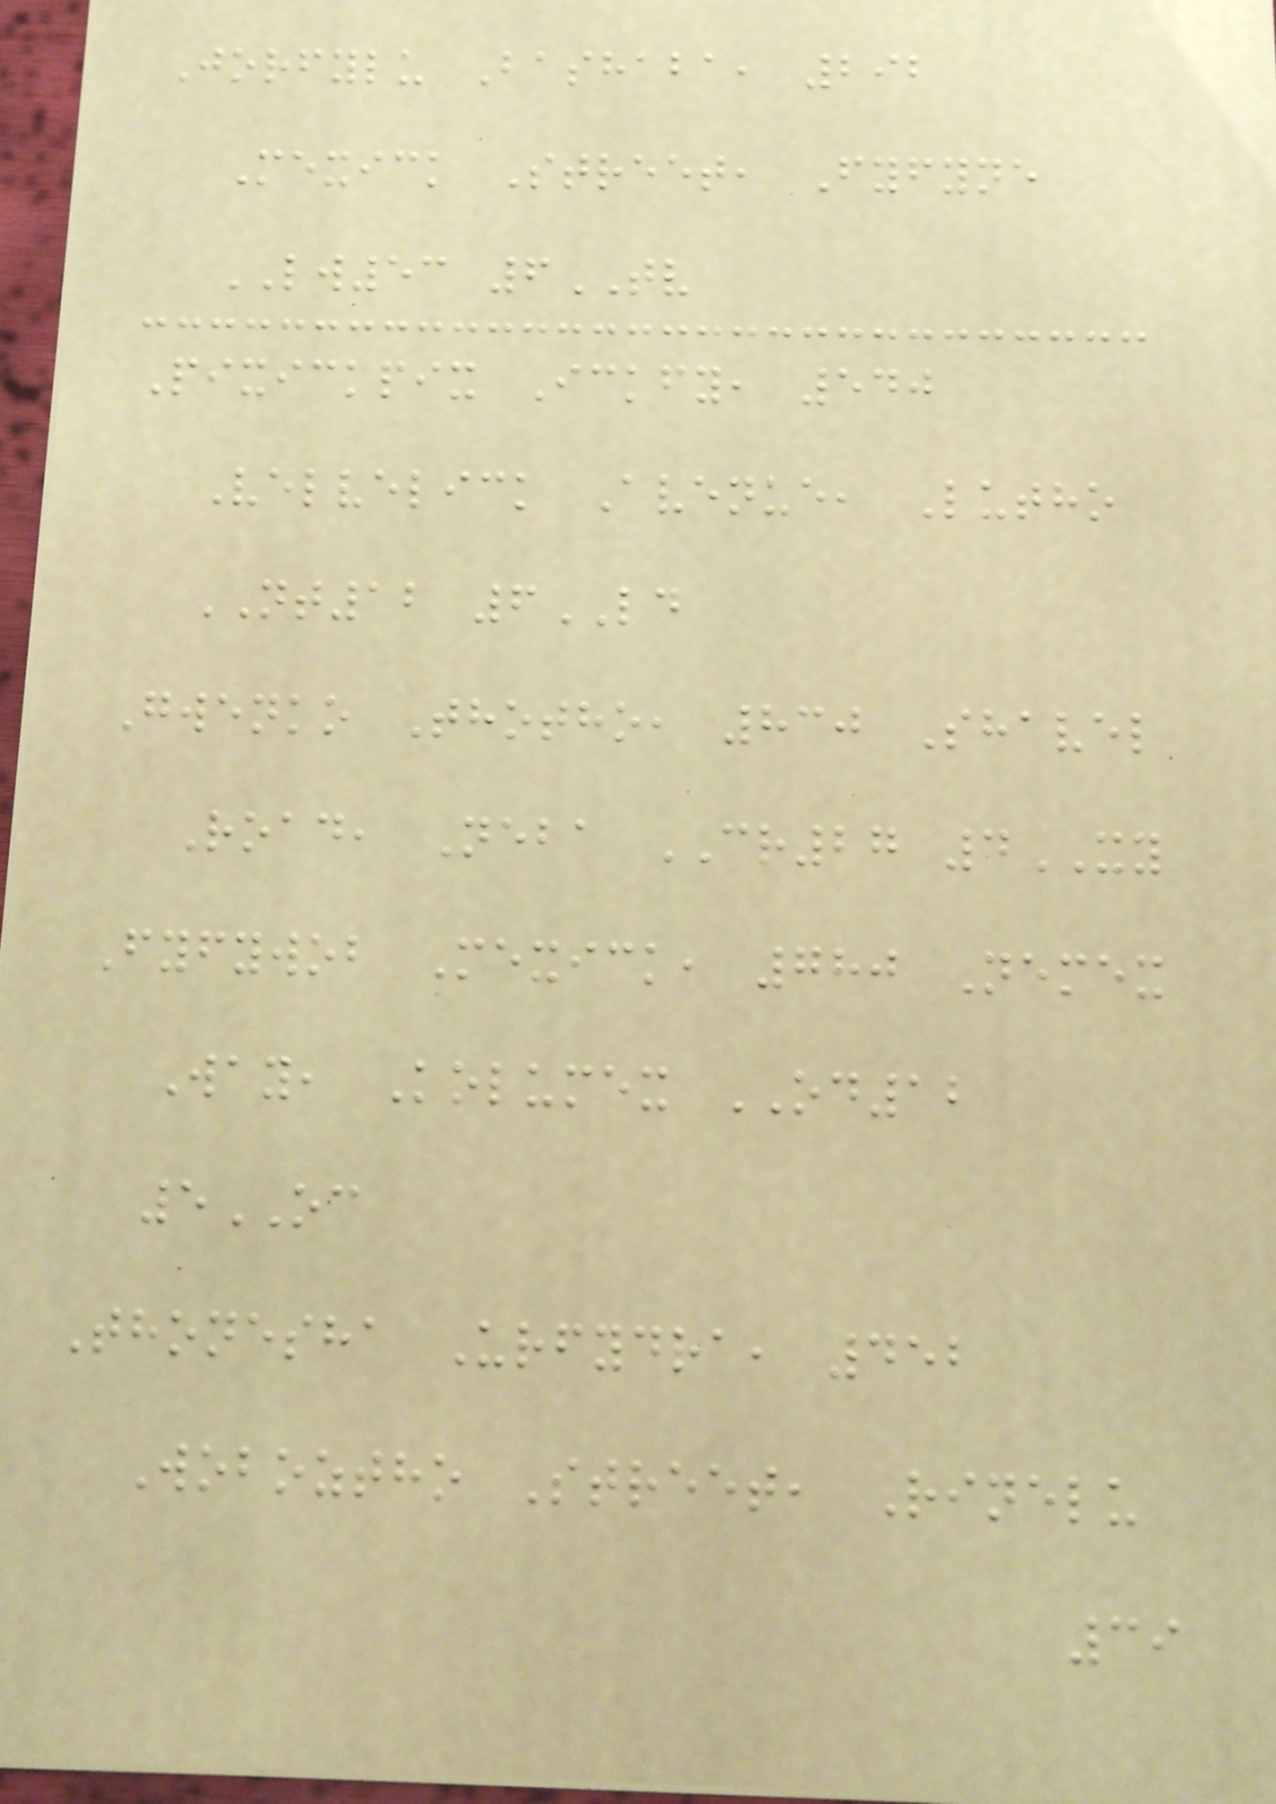Jorfylu Bashaba, 292
Mexick Street, Fyfyne
LW53 6TV
Pixickpix Ickfy, 540
Velvelick Avenue, Lutho
NT12 6LD
Gwenko Thotho, 830 Shavel
Road, Neba CR27 4XY
Fyfywob Mexick, 780 Nemex
Way, Kolumex OD12
5OC
Thonesha Urfydra, 452
Woboztho Street, Rinelu
39
